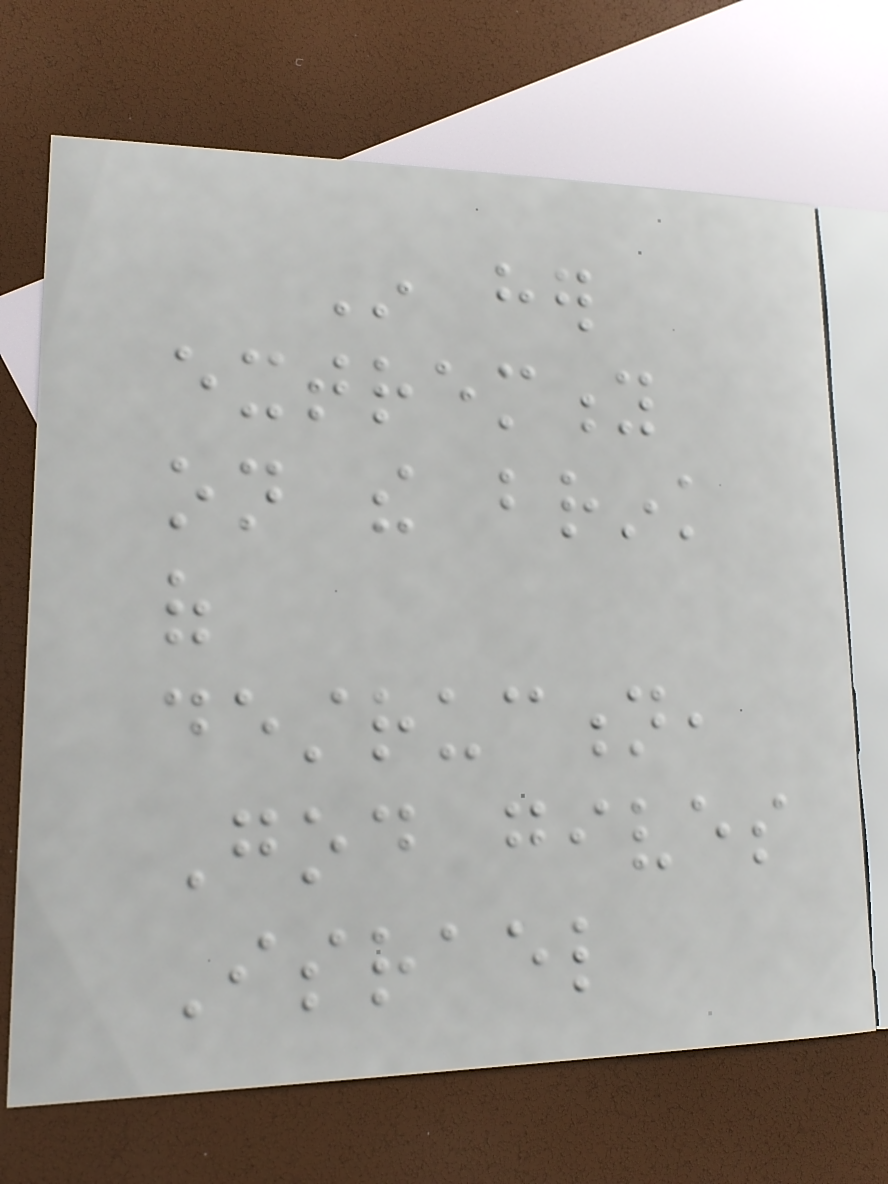In her
extremity
on the brink
of
destruction,
God gives
Israel
